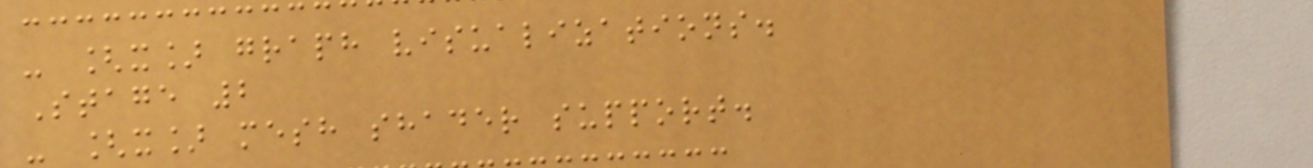- [x] graph visualizations.
Stage 2
- [x] mesh shader support.
